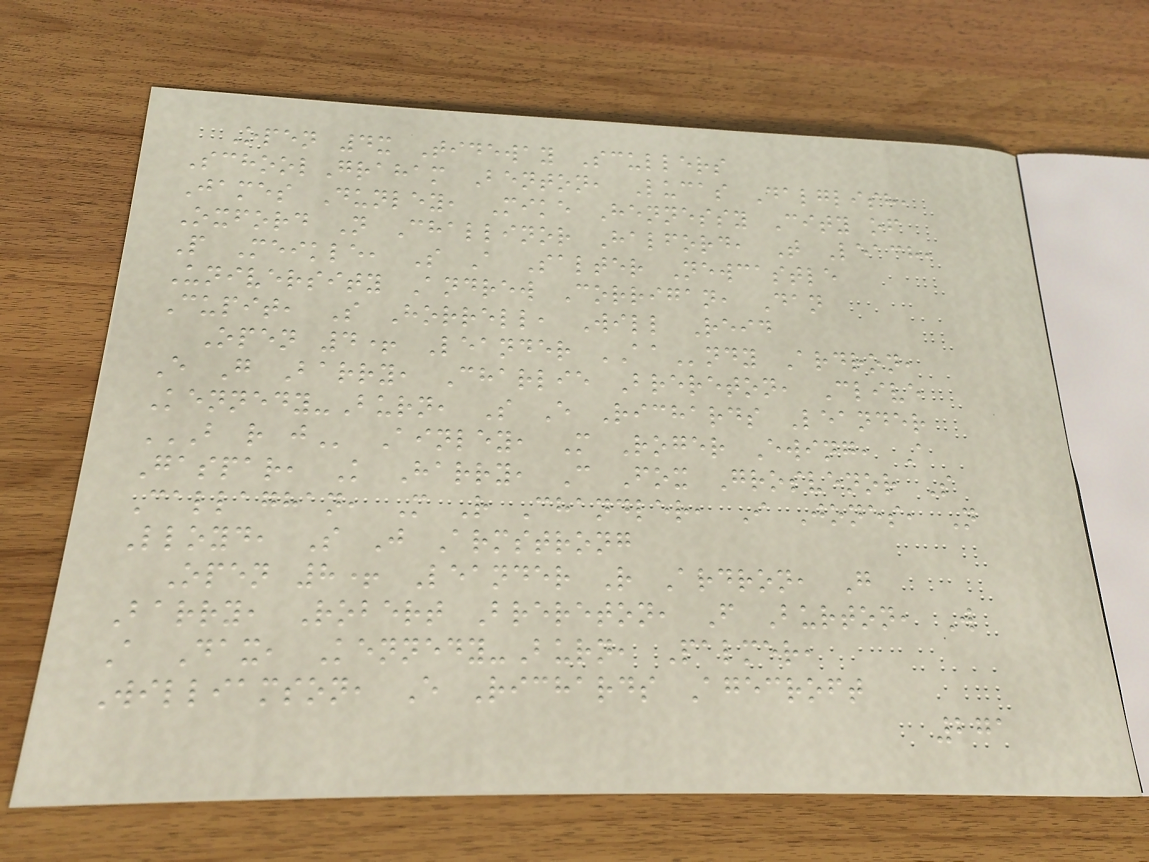Open 4x Tideway Scullers
SchoolGraham Benton, Lucas Dalglish,
James Dunley, Mike Hennessy City of
Oxford N Challinor Halford, T Leach,
P Meikle, S A Salter Newcastle
University Andrew Corrigan, Dan
Cupit, S Horrell, Will Reid
Open 4+ Leander AAndy Ardron,
E G Barry, Charlie Brereton, Clive
Kennedy-Burn, S E Richards Leander
B R J Ainley, M Roger Ewing, A
Gaspar, K Harry, C Fox Grosvenor S
Callaghan, M R Chandler, I Jones, N
Lloyd, S J Armstrong
Open 8+ Leander R Ardron, G
Barry, Robert Brereton, F Burton, W
A Dax, Kennedy-Burn, Palmer,
Williamson, E Richards Agecroft
271
